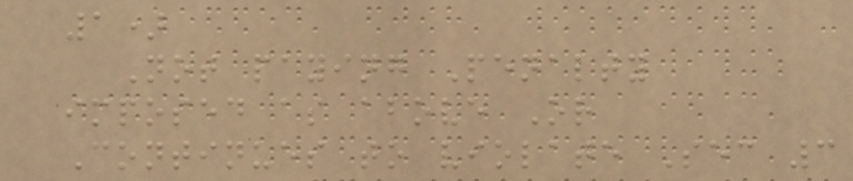1)
Not paying Penalty
imposed as above Or
Continues to violate Sec 3
